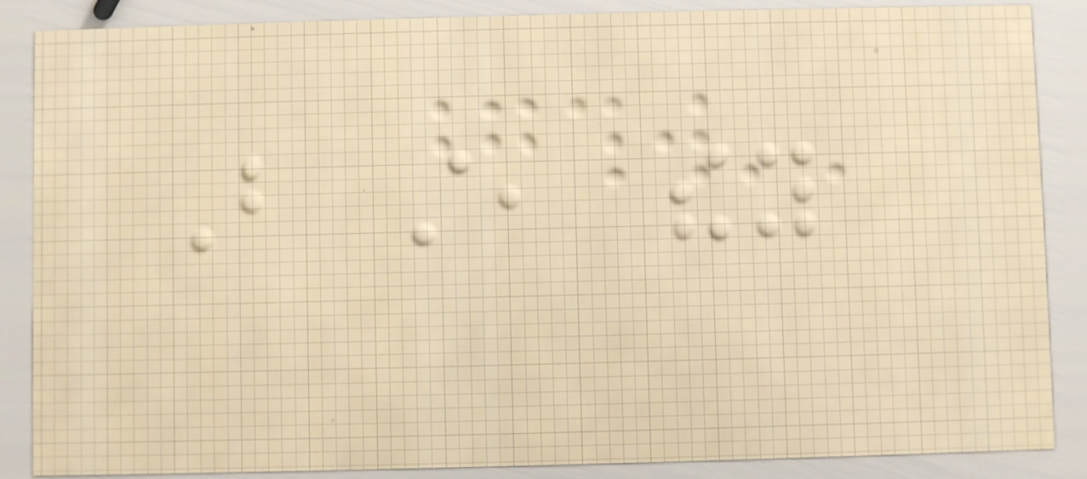But still, they
